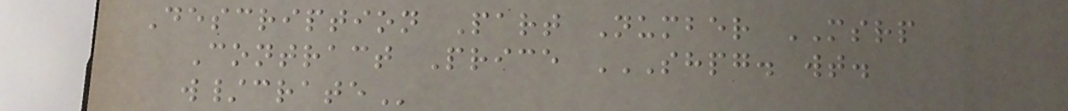Description Part Number MSRP
Contract Price SHPG. WT.
W/CRATE
